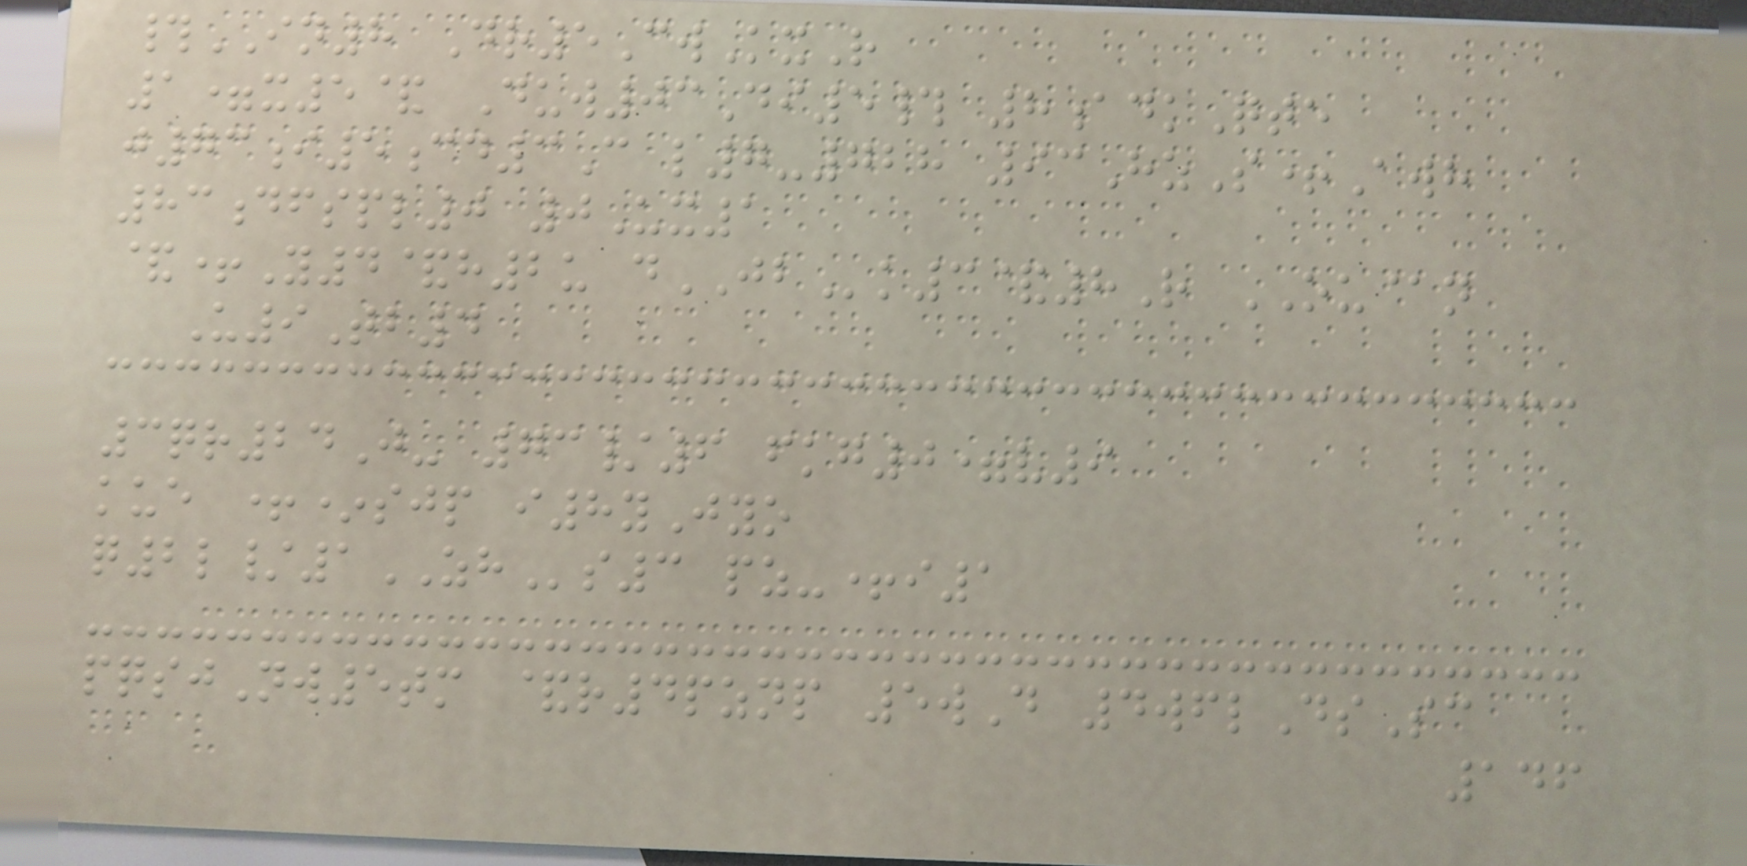#IN8 Dr5CwKxR
1=x5& Duw03Di5# 8adkQte
j73i5cd3C l7-728 93HzS+Awh
83dfspl0 0Ux1
&+Y4&h2u dJBk3&8R OU@n
U9Tb4
3qr24J- 73/6 fkg0=v9
kue +*sjp i8yJyo
q2l/1ZHs3 pz-+i1
pqsjNw5tm &r4pznp 5wD 4wflDsSc
146
